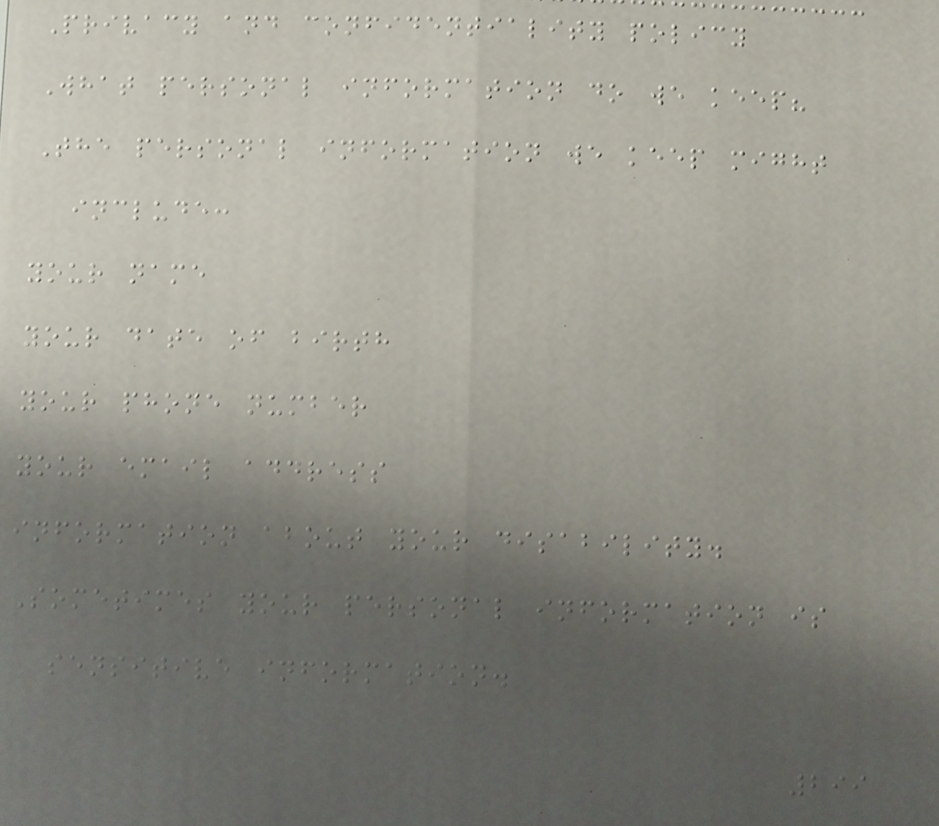Privacy and confidentiality policy
What personal information do we keep?
The personal information we keep might
include:
your name
your date of birth
your phone number
your email address
information about your disability.
Sometimes your personal information is
sensitive information.
299
